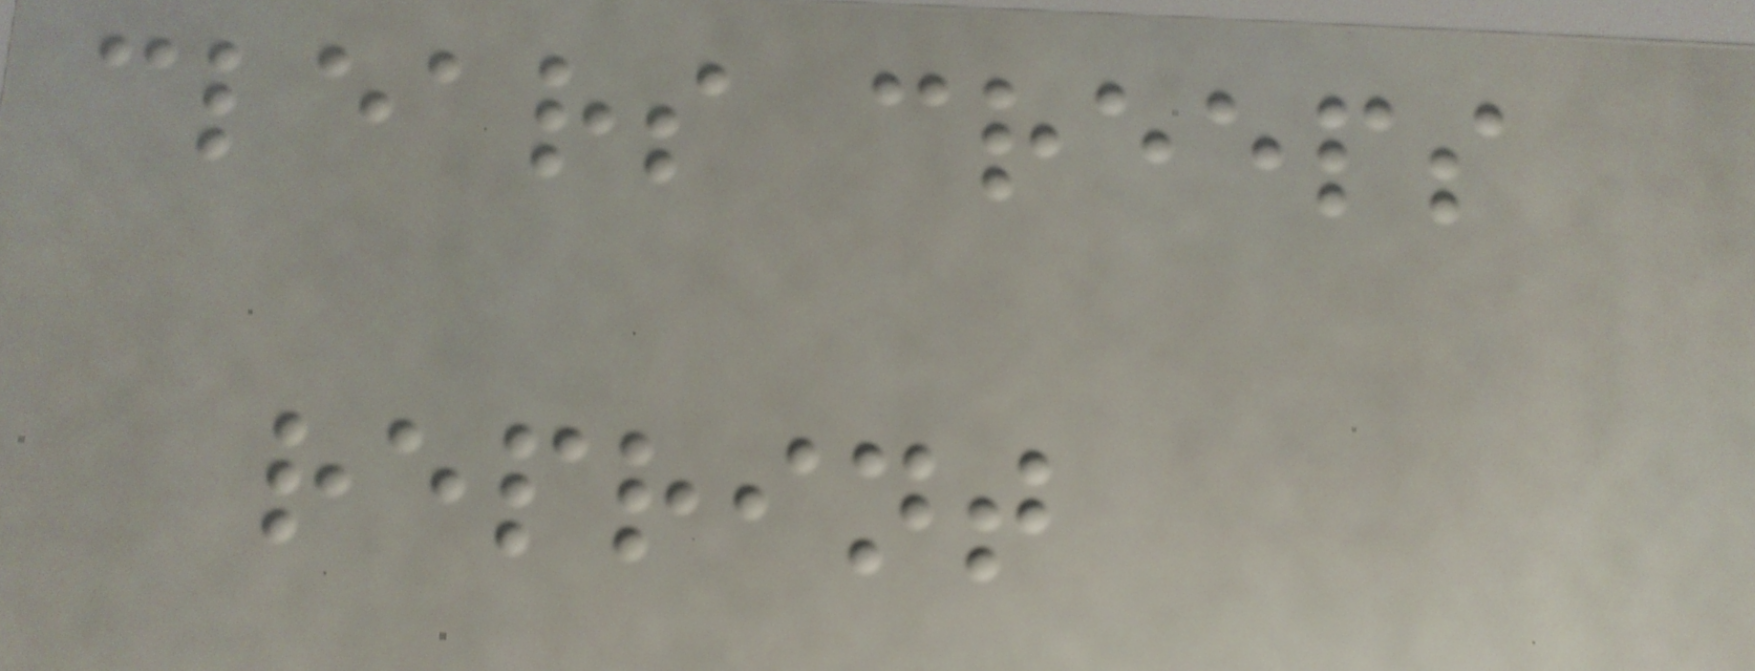clears creeps
reprint
